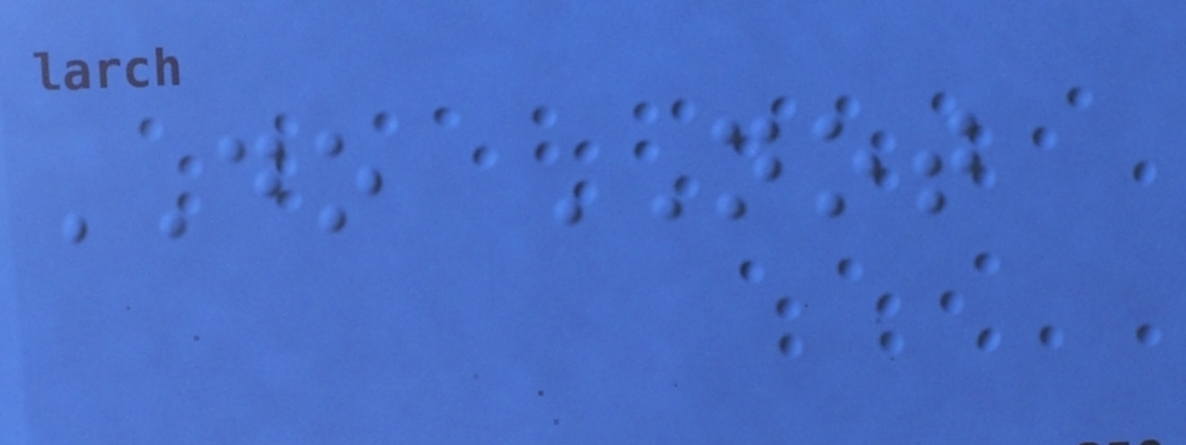DO NOT
